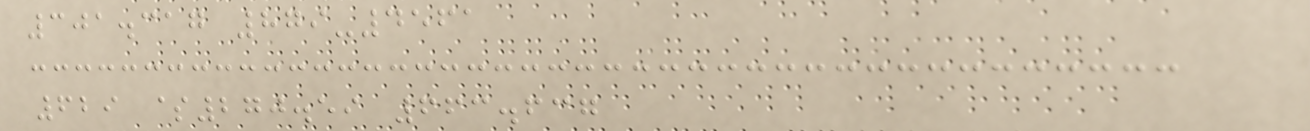301.317 879-4561
629 $270.59 663.637
